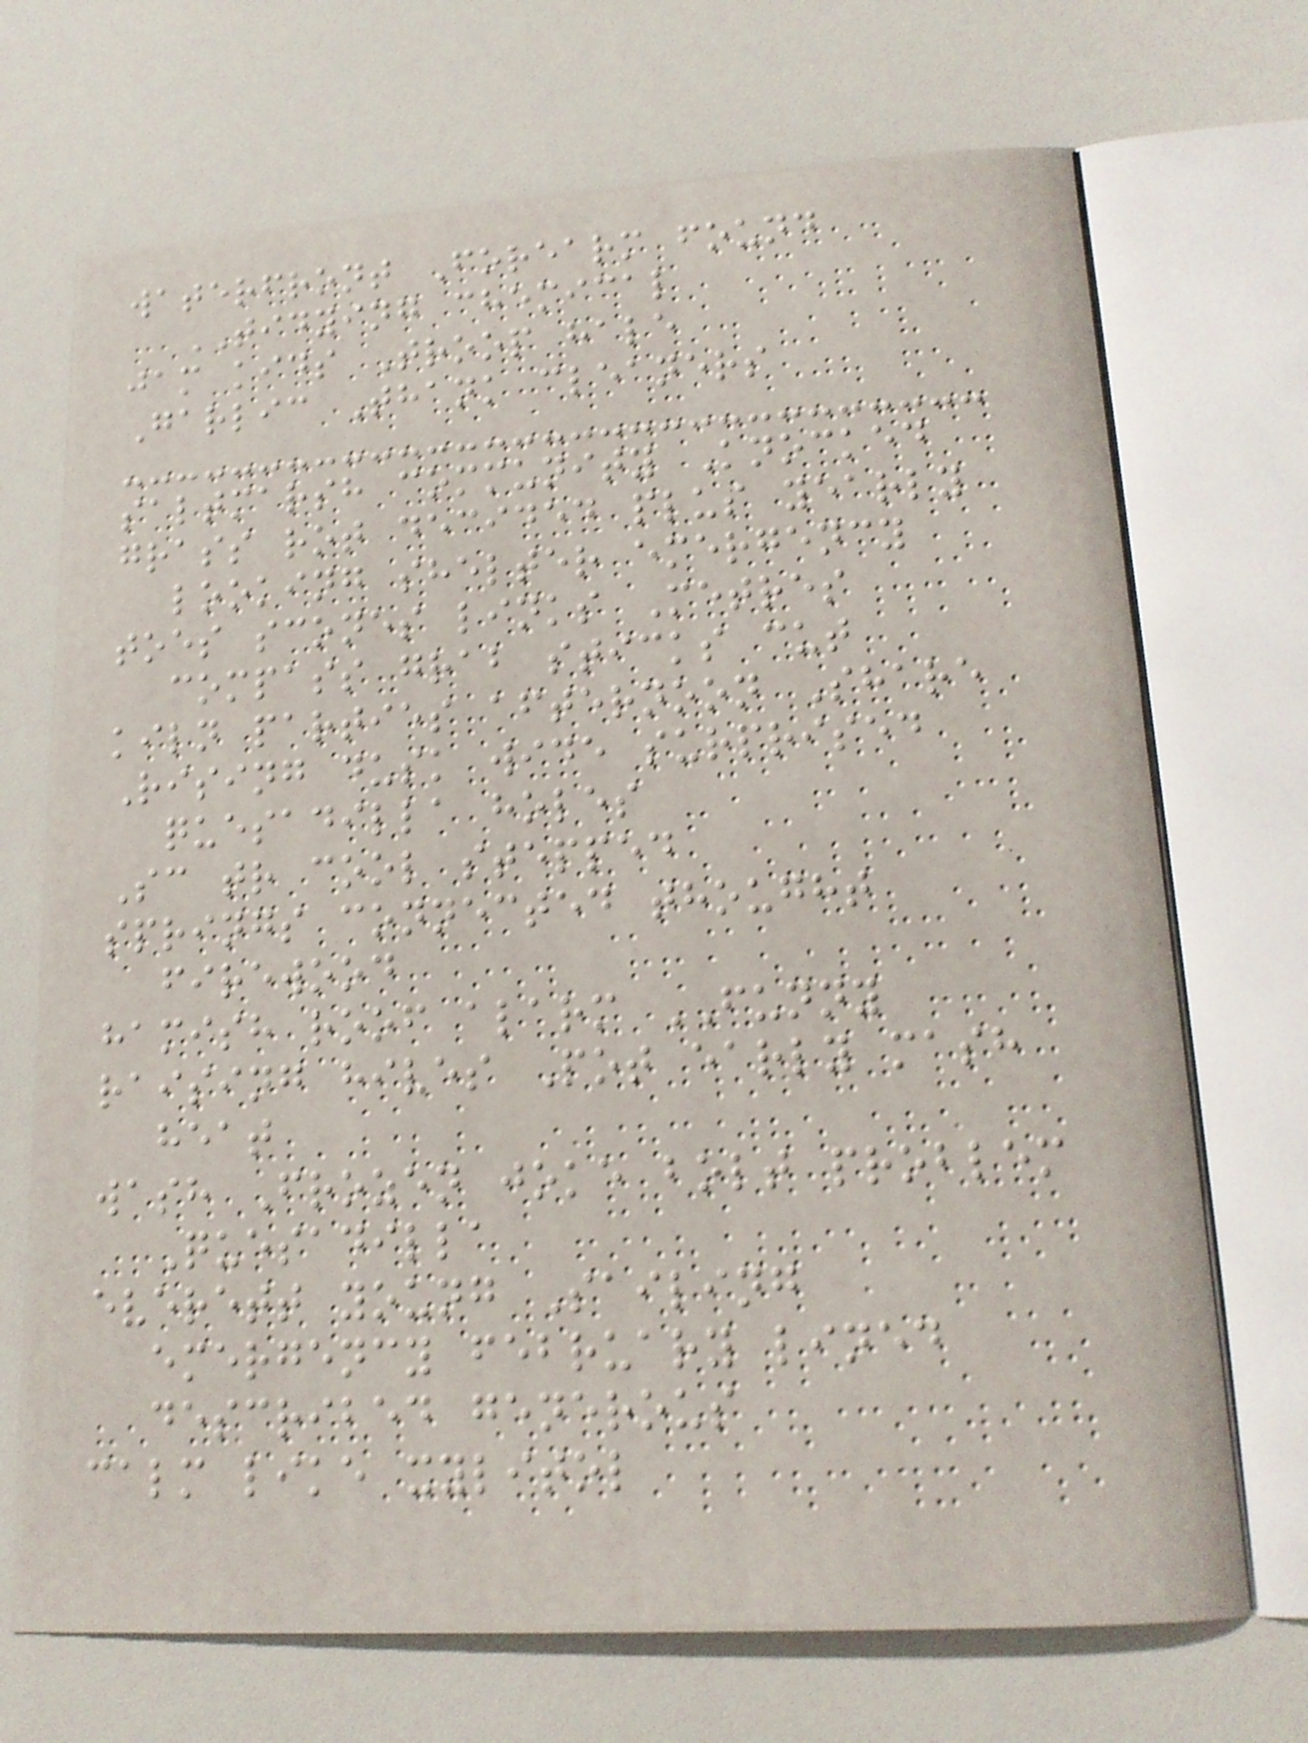waterfront Forearm found
TIDYING chemical
jam kids Troop hale
Garlic Thank cleaners
saltmarsh community Knocked
grass rot decided plus yearly
looking shelter emergency
toes scones links Metres
compass grab sticks cut
kiln parties afternoon Share
Rising dusk wide surprised
quesadilla holes
Sc tr cool stepped
springs connected thought
firewood
hamish roof alarm FUNNY
raising hives Pot early mash
heat
wash Frozen joke bolt problem
Quesadilla
everett young Sailing
emergency february lined
described generous
calm like xylitol
